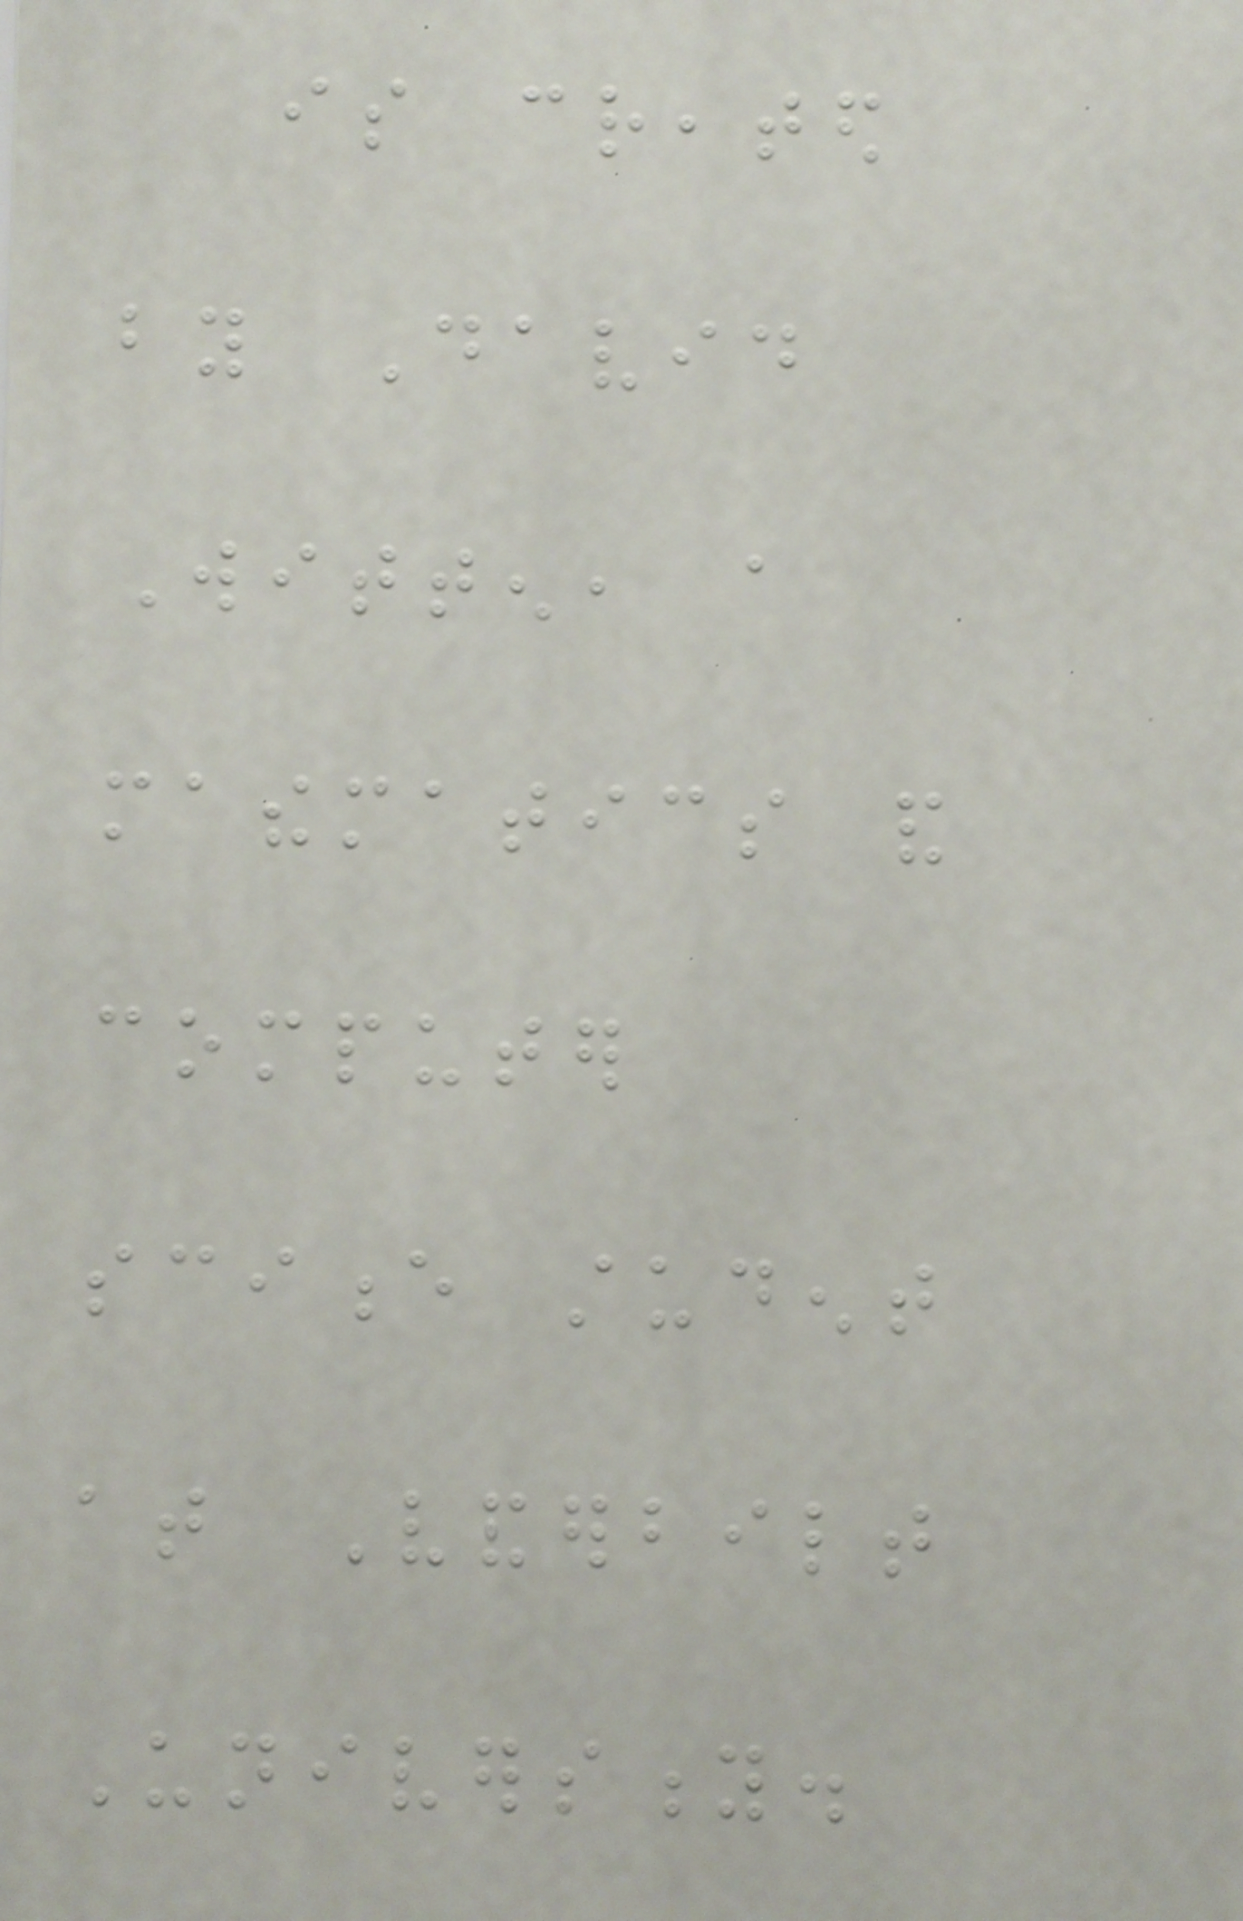is created
by David
Witten, a
mathematics and
computer
science student
at Vanderbilt
University.
